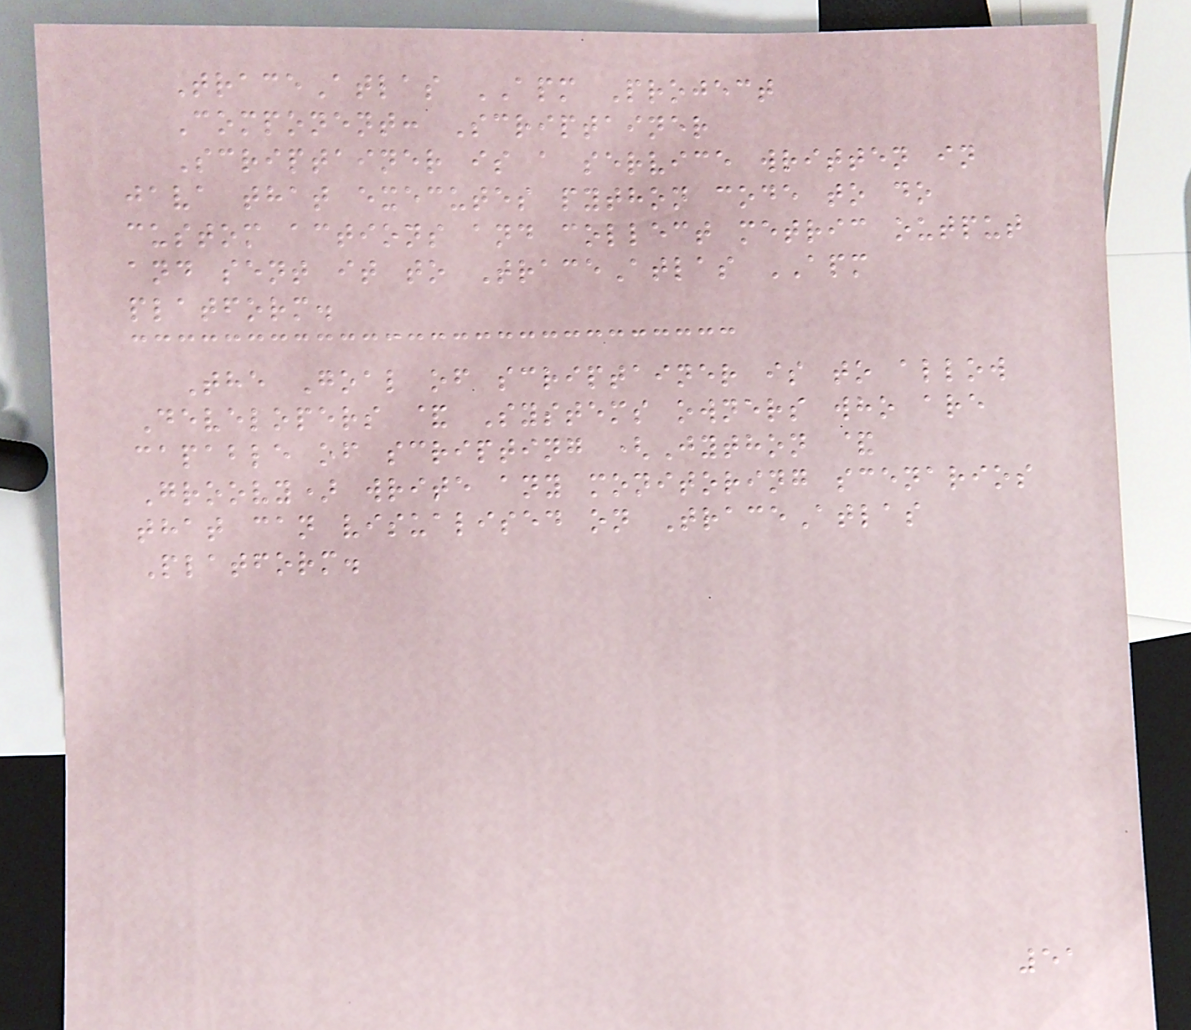TraceAtlas APM Project
Component: Scriptainer
Scriptainer is a service written in
java that executes python code to do
custom actions and collect metric output
and sent it to TraceAtlas APM
platform.
The Goal of scriptainer is to allow
Developers & Systems owners who are
capable of scripting (Jython &
Groovy) write any monitoring scenarios
that can visualised on TraceAtlas
Platform.
51
